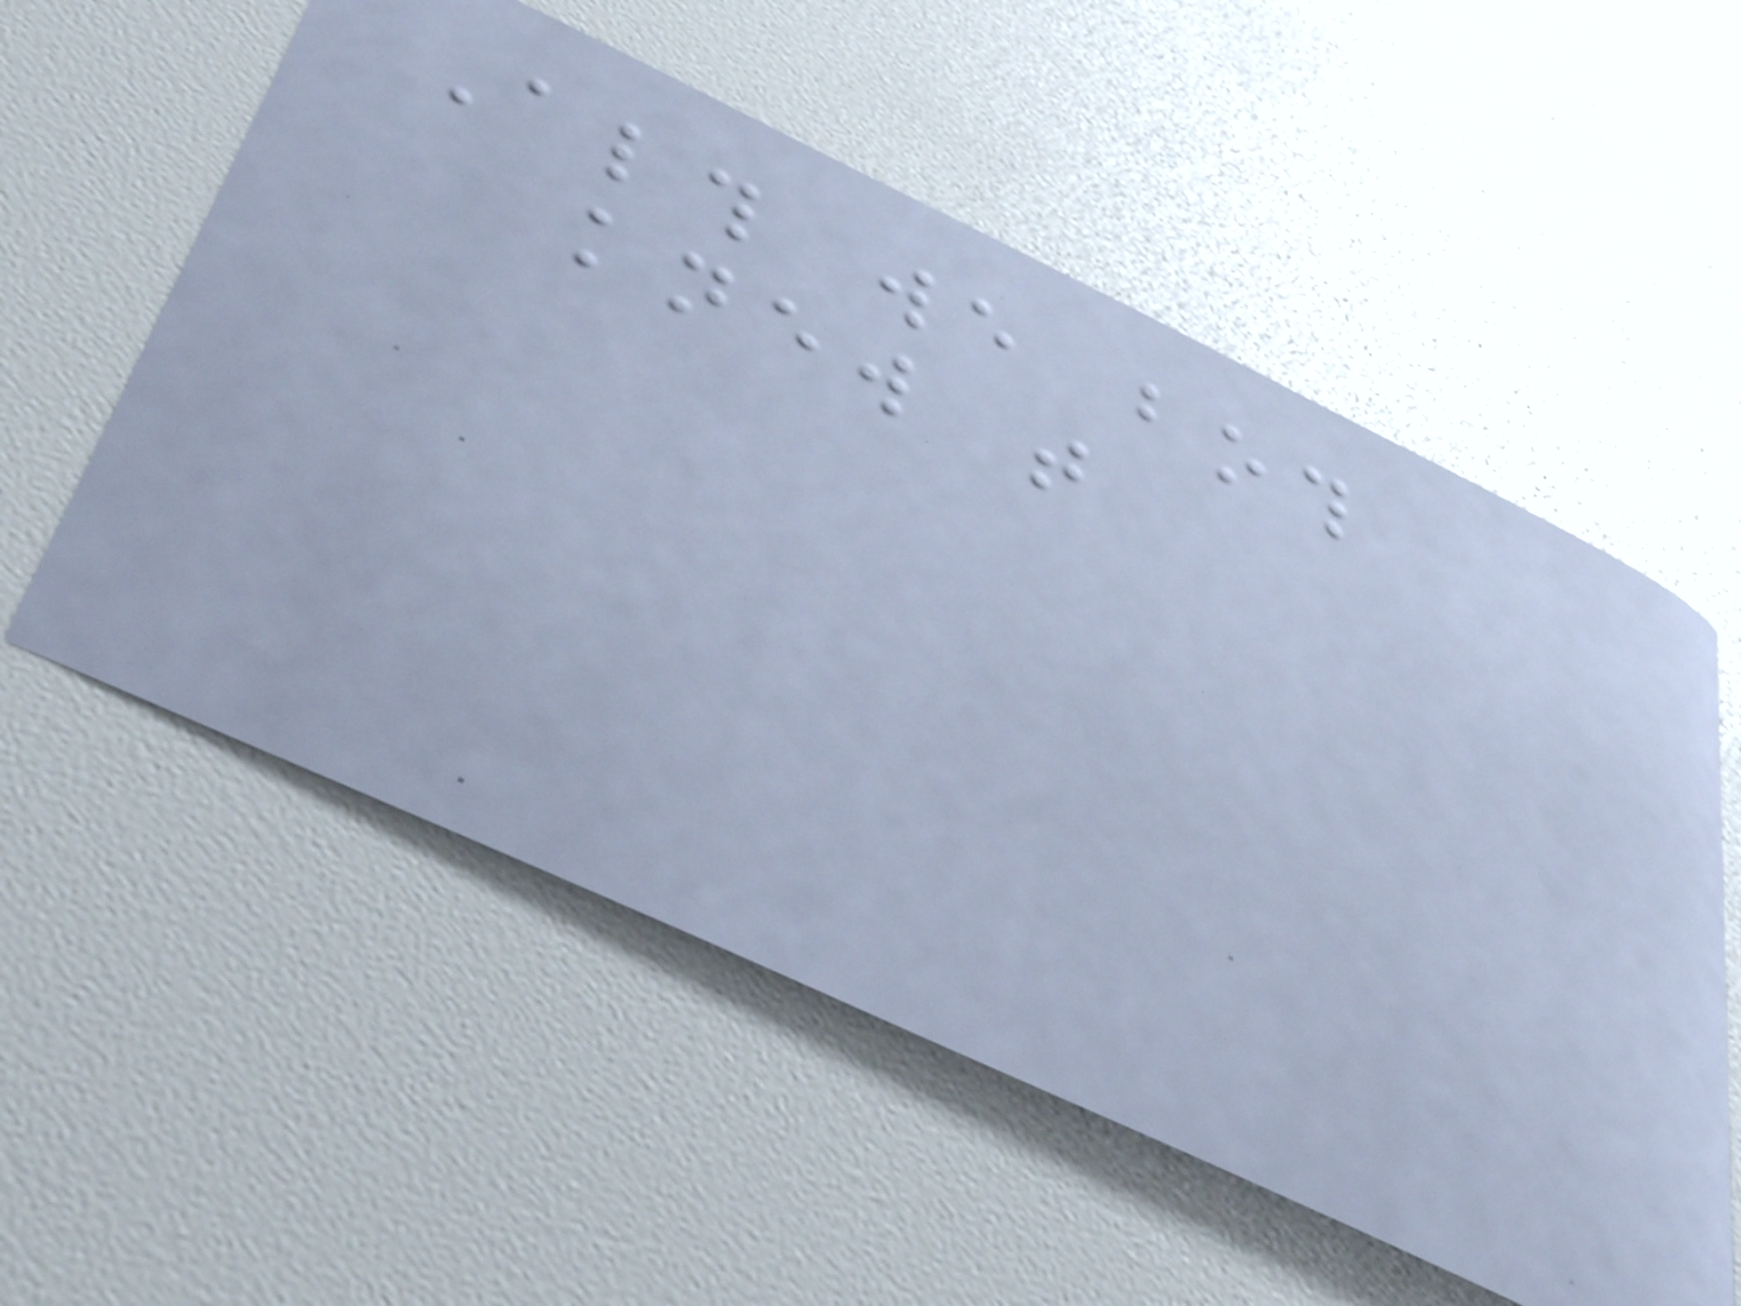Although we both
knew that
